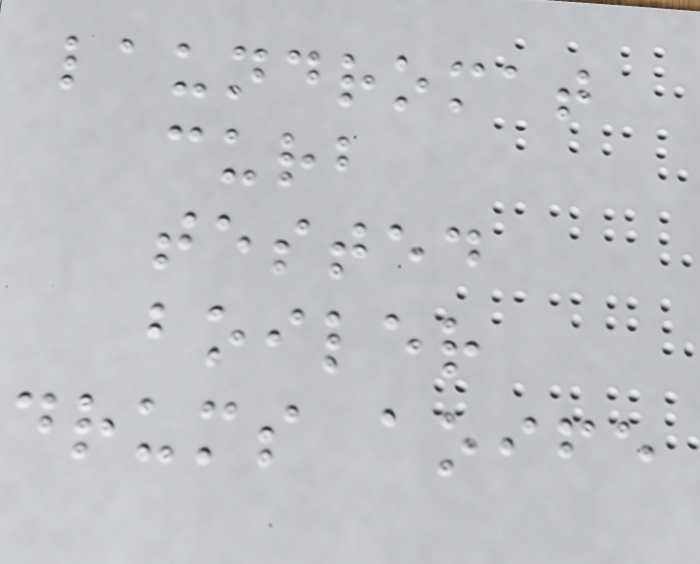laundromat
curb
tested
boiler
drums aoife
